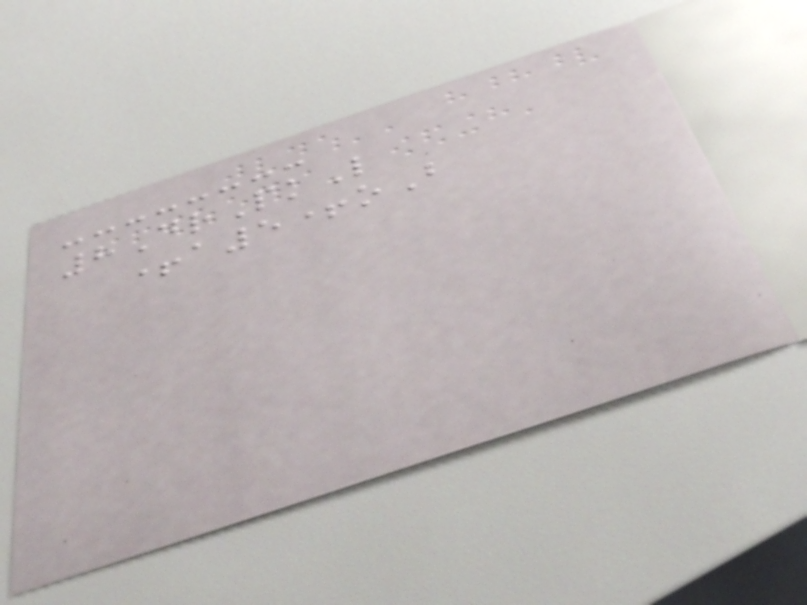8DrPkL
+a5+oB
